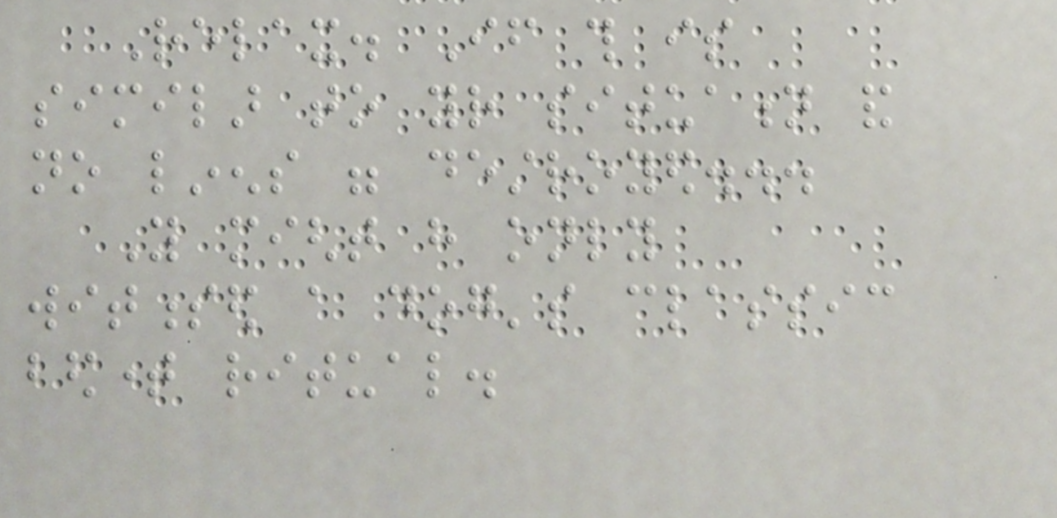Relax. If this is
similar to your situation and
no linens were destroyed...
You might have only
witnessed a dog's classic
bedtime ritual.
